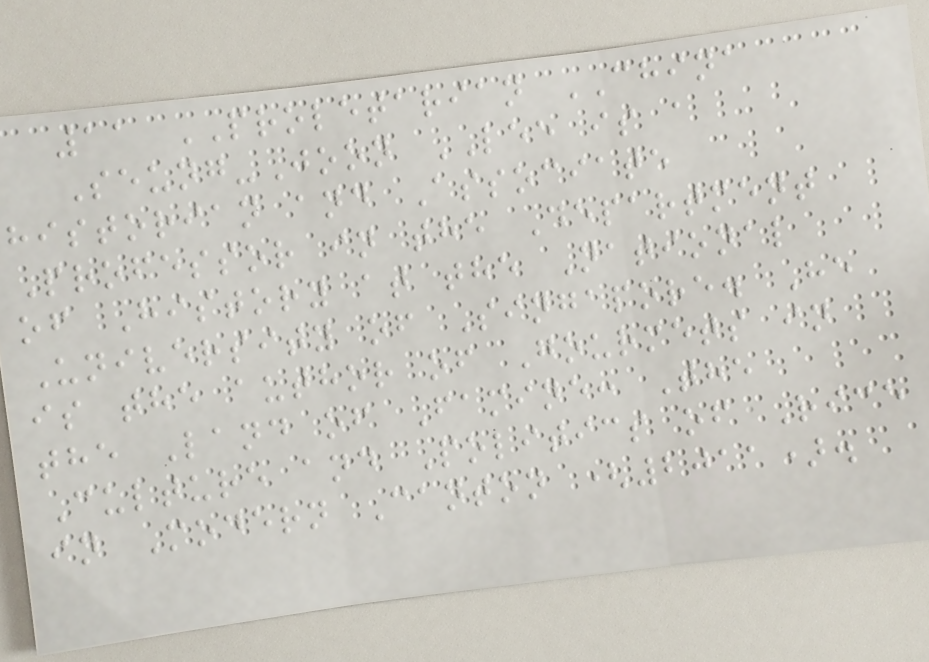11 PROLETARIAN CHINA
Seung-Joon LEE is a
historian and Associate
Professor in the Department
of History at the National
University of Singapore. He
is the author of Gourmets in
the Land of Famine: The
Culture and Politics of Rice
in Modern Canton (2011).
